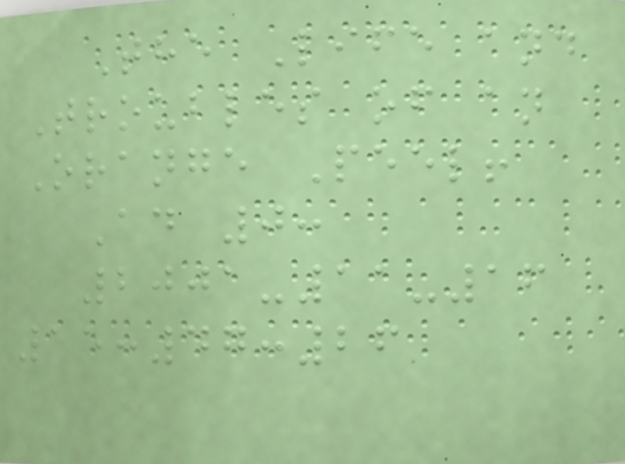The Life and
Troubles of an
Orange Peel!
Ad 0:
2001-11-16
15:47:26
